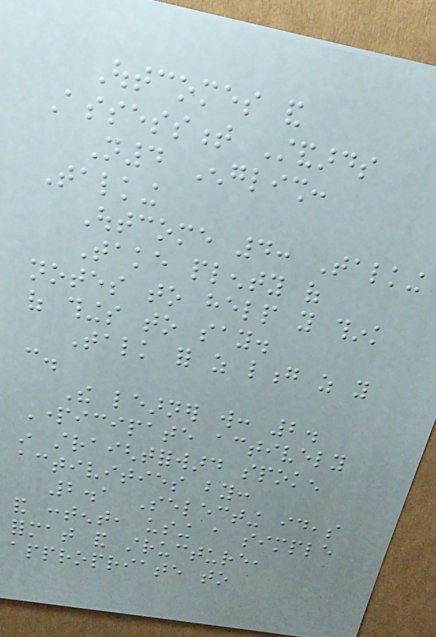Outcomes and
Assessment Standards
N4 English:
Talking
Outcome 4: Talking
Take plenty of
notes to help you think
of things to say.
Talk for as long as you
can.
The learner will: 2.
Participate actively
in straightforward spoken
activities by:
2.1 Selecting ideas
and content, using a simple
format and structure,
appropriate to
